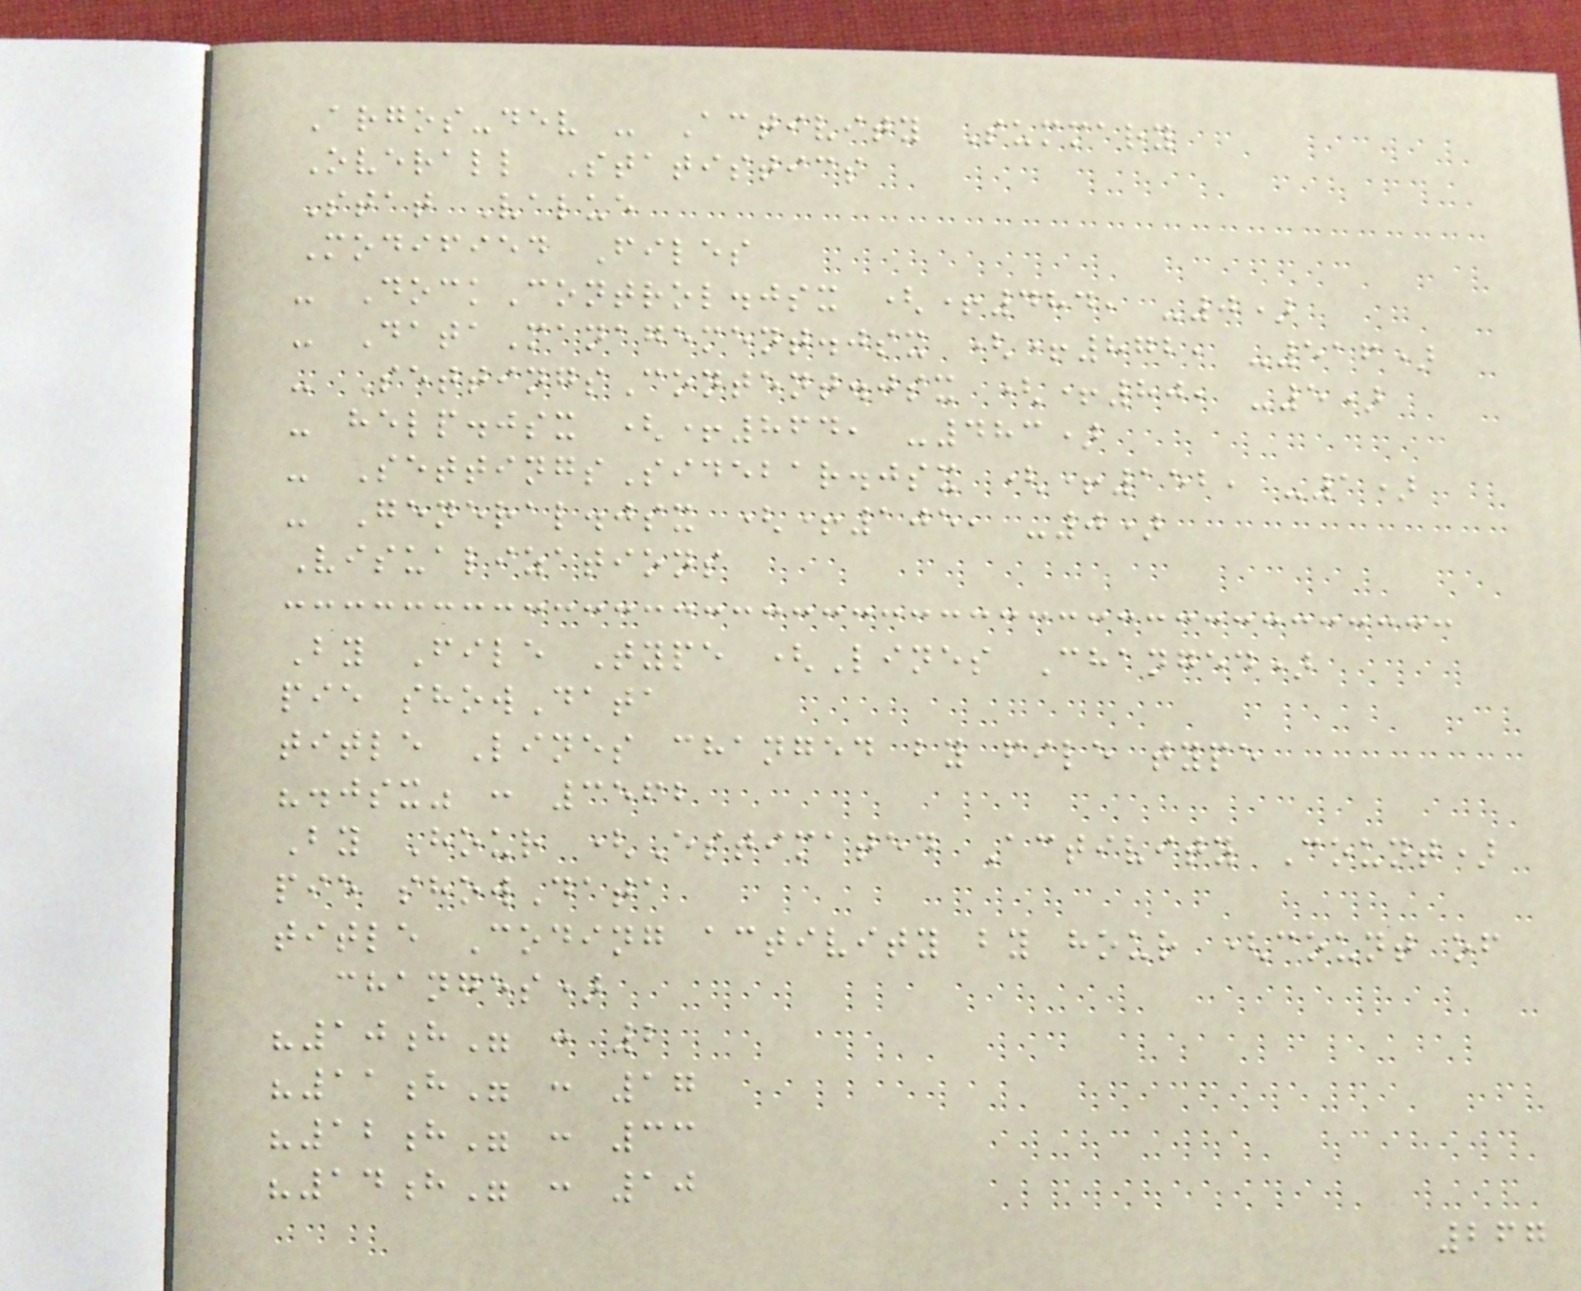Argos-dev - Activity Summary
Overall Statistics
Stat Value
Modified Files
- DockControl.jsx (+484, -0)
- DataManagement.jsx (+872, -516)
- SettingsContent.jsx (+80, -5)
- help.jsx (+864, -483)
- SettingsSidebar.jsx (+152, -1)
- General.jsx (+105, -0)
Visualizations
By File Type (Lines Changed)
pie showData
title Lines changed by file type
".jsx" : 3562
By Hour (Estimated Activity Count)
pie showData
title Coding activity by hour (count of
changes)
"10h" : 2
"11h" : 17
"12h" : 33
"14h" : 10
267
